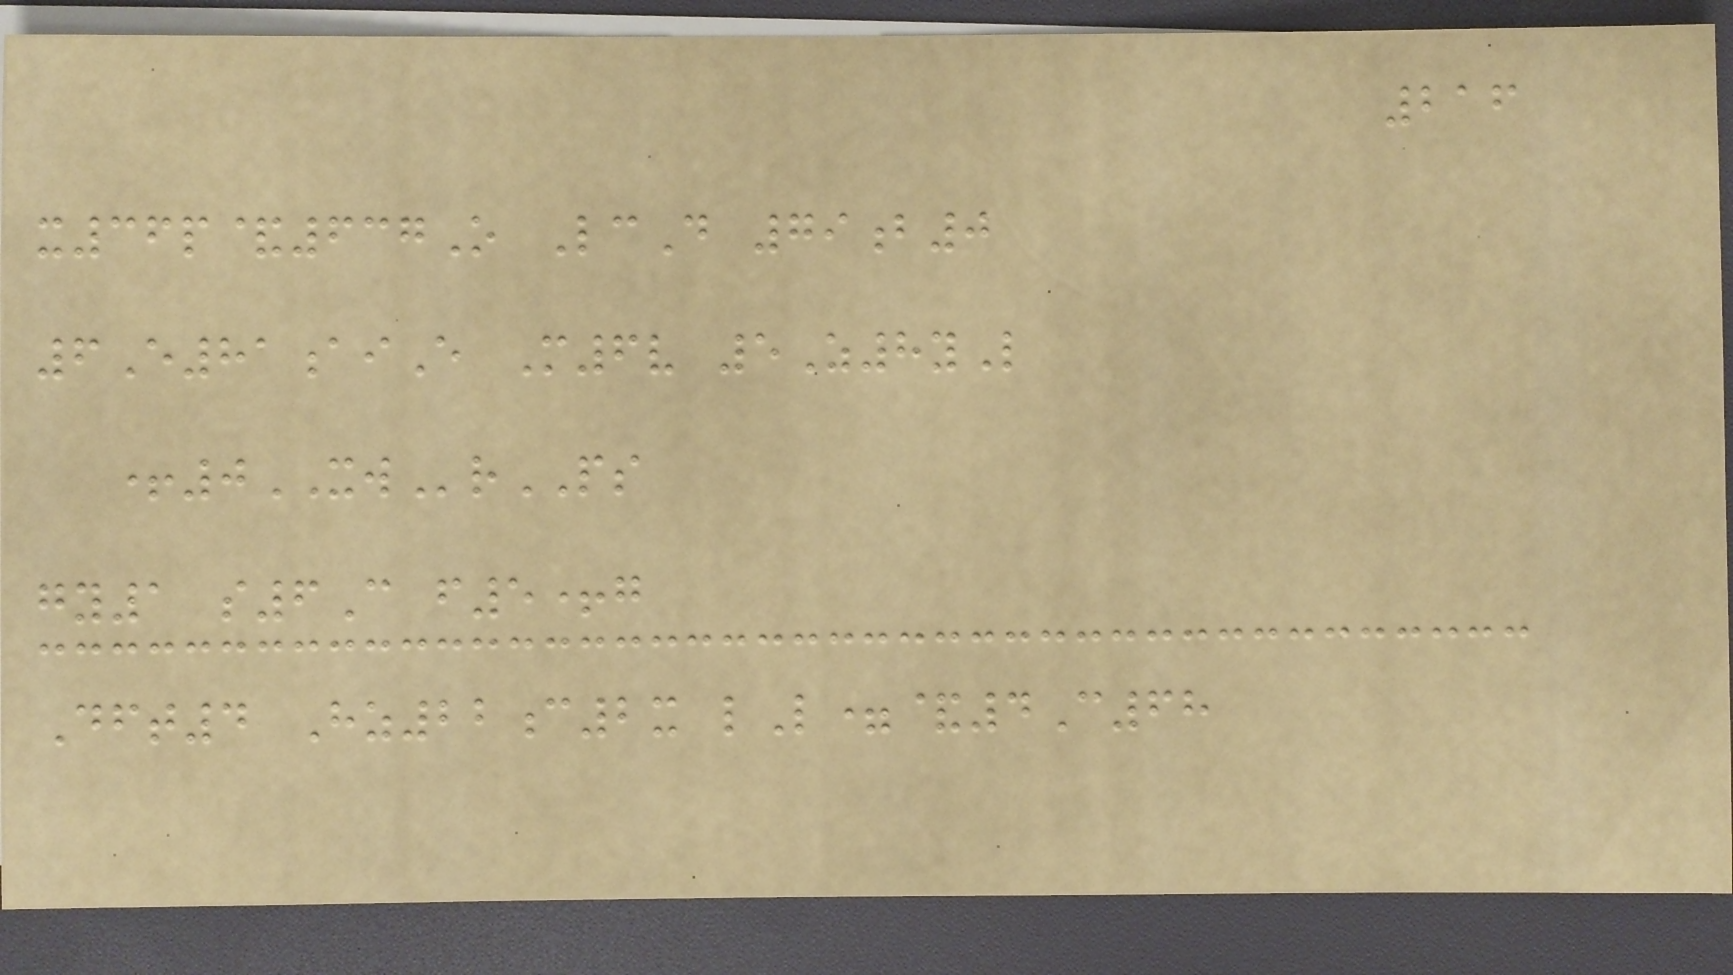216
x36p&637O LcD 79b0
6E81aiE M6v 5Z8yL
+0XWrPS
gy1 s6C f5+g
Dft4 Hz22c2x lL=&4C68
